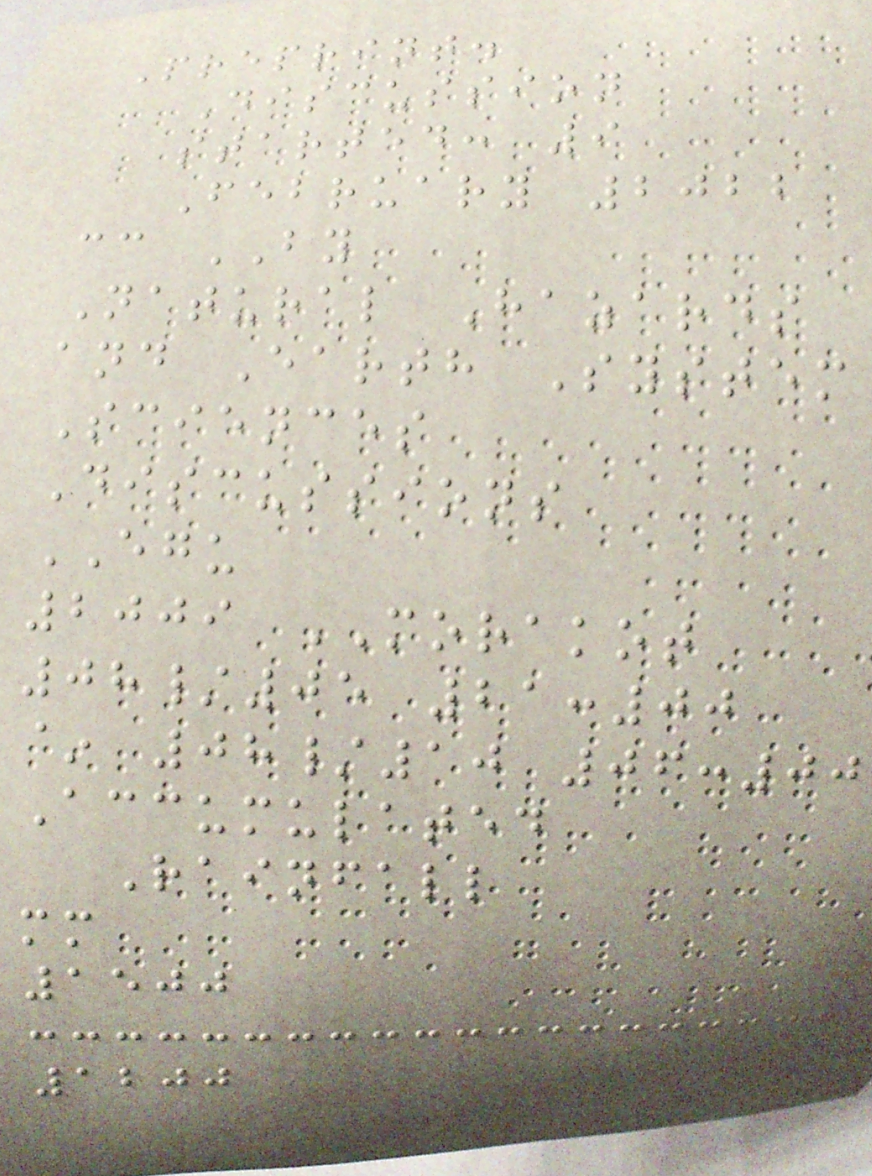Preprint.
Discussion
started: 9
February 2022
cc BY
Natural Hazards
and Earth System
Sciences
Discussions
EGU
2009 MORAKOT
08/05 21:00
~ 08/10 06:00
Accumulated
Rainfall
mm
1500
1200
